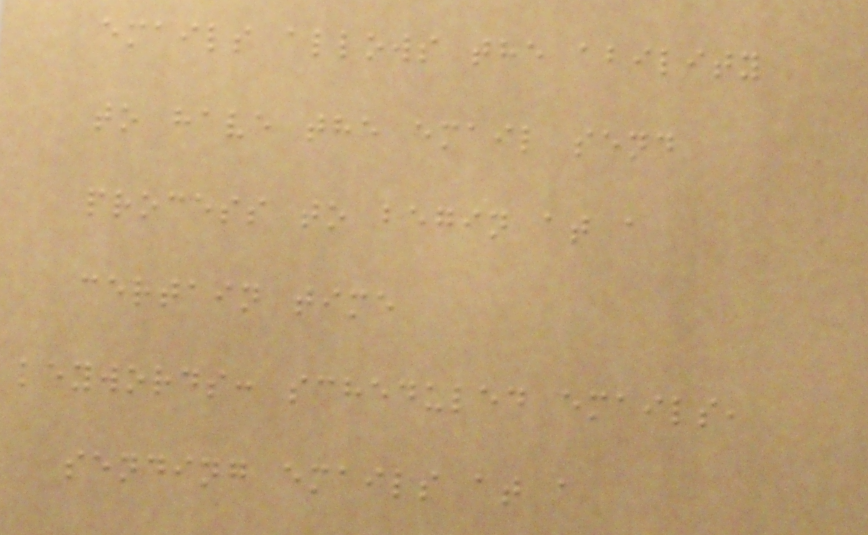emails allows the ability
to have the email send
process to begin at a
certain time
keywords: scheduled emails,
sending emails at a
